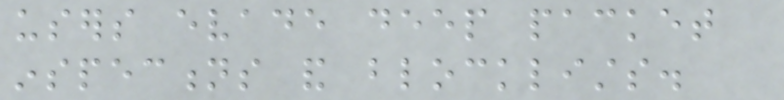users evade deep packet
inspections and blocklists.
